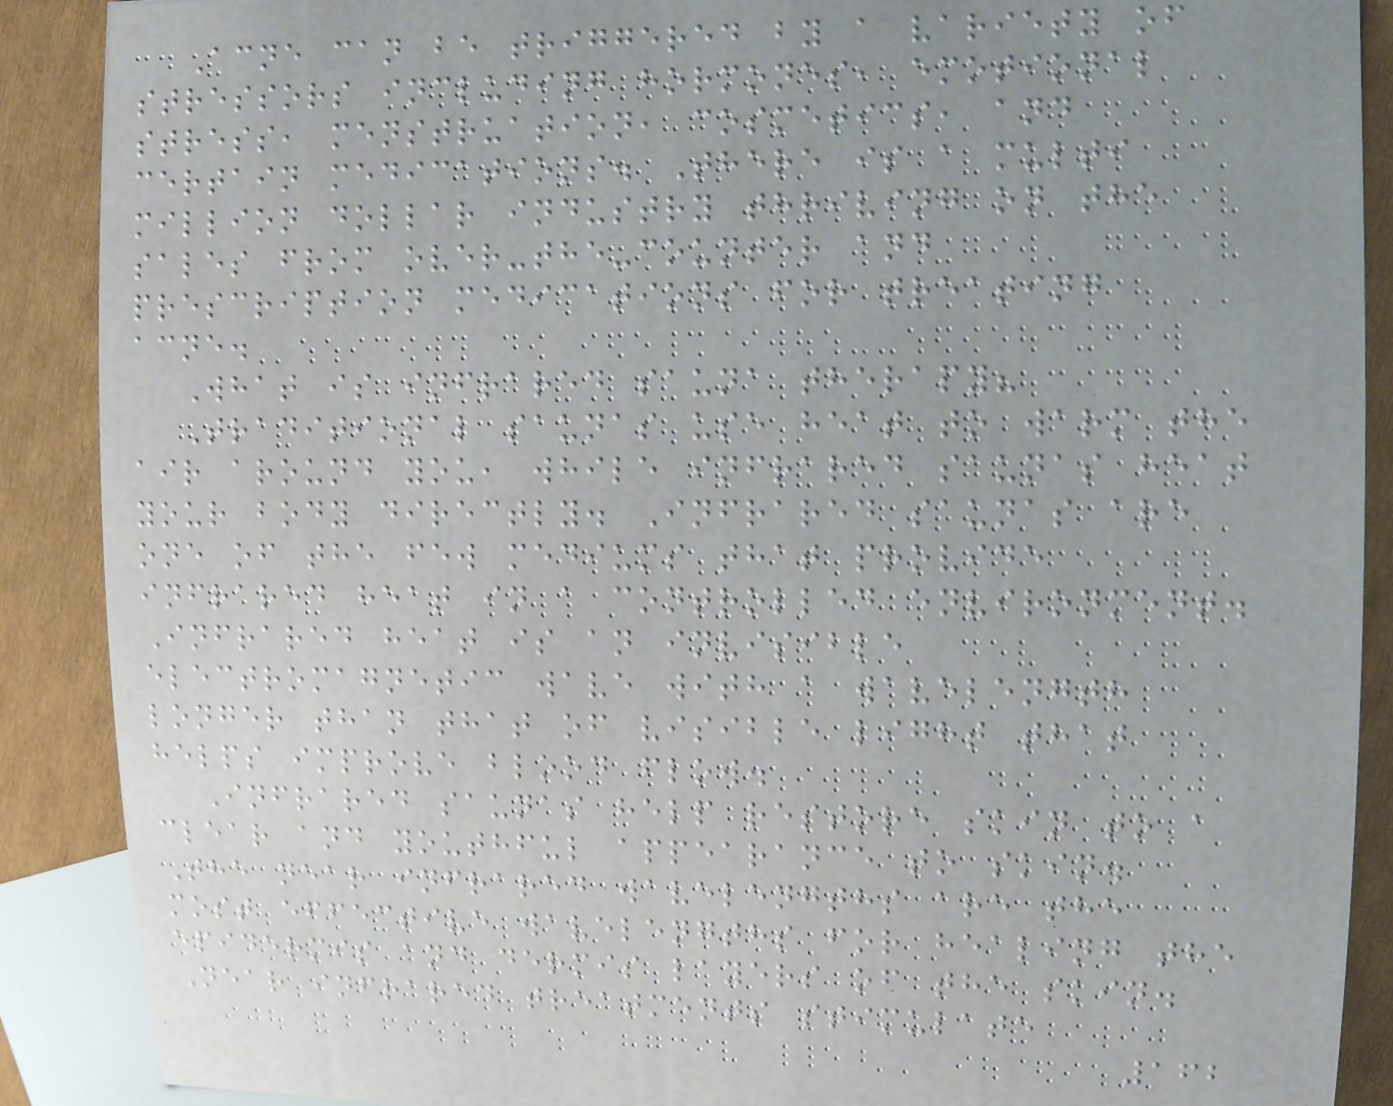Acne can be triggered by a variety of
stressors including hormones, emotional
stress, menstruation, cosmetics, and
certain medications. There is a multi
million dollar industry thriving on the
sales from over-the-counter and
prescription medications for treating
acne.
What is infrared sauna therapy?
Traditional saunas use heat to warm the
air around you, while infrared saunas heat
your body directly. Infrared saunas are
one of the few mediums that provide
infrared heat in a controlled environment.
Infrared heat is an invisible
electromagnetic wave with a wavelength
longer than that of visible light that
helps improve blood flow.
Infrared saunas help restore skin to a
clear and youthful appearance to skin.
The near infrared wavelengths are the
most effective wavelengths for healing the
epidermis and dermis layers of the skin.
Near infrared treatments stimulate
162
